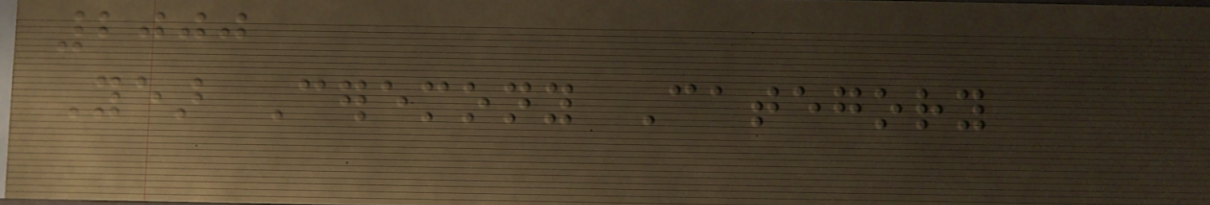2000
Year Ceremony Category
